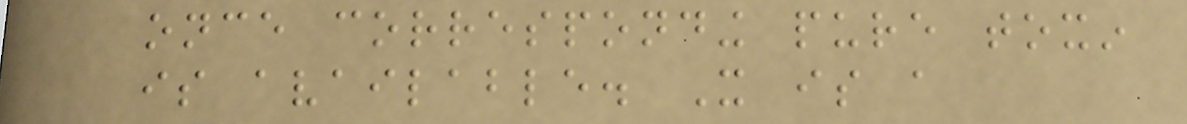once corresponding pure toxin
is available. It is a
